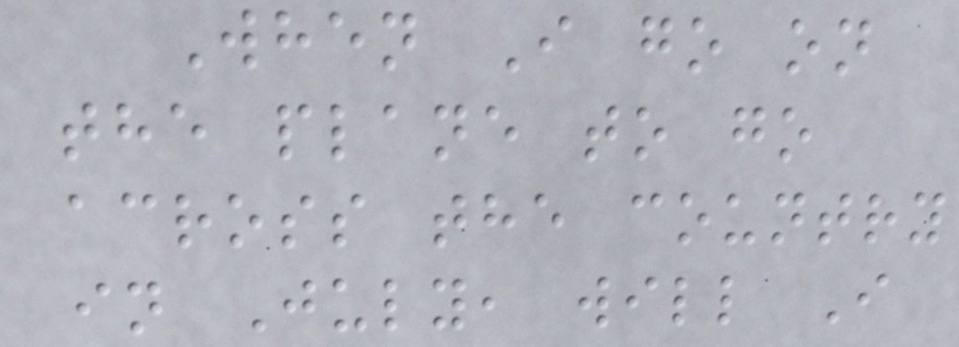When I go on
the plane to go
across the country
in July, will I
